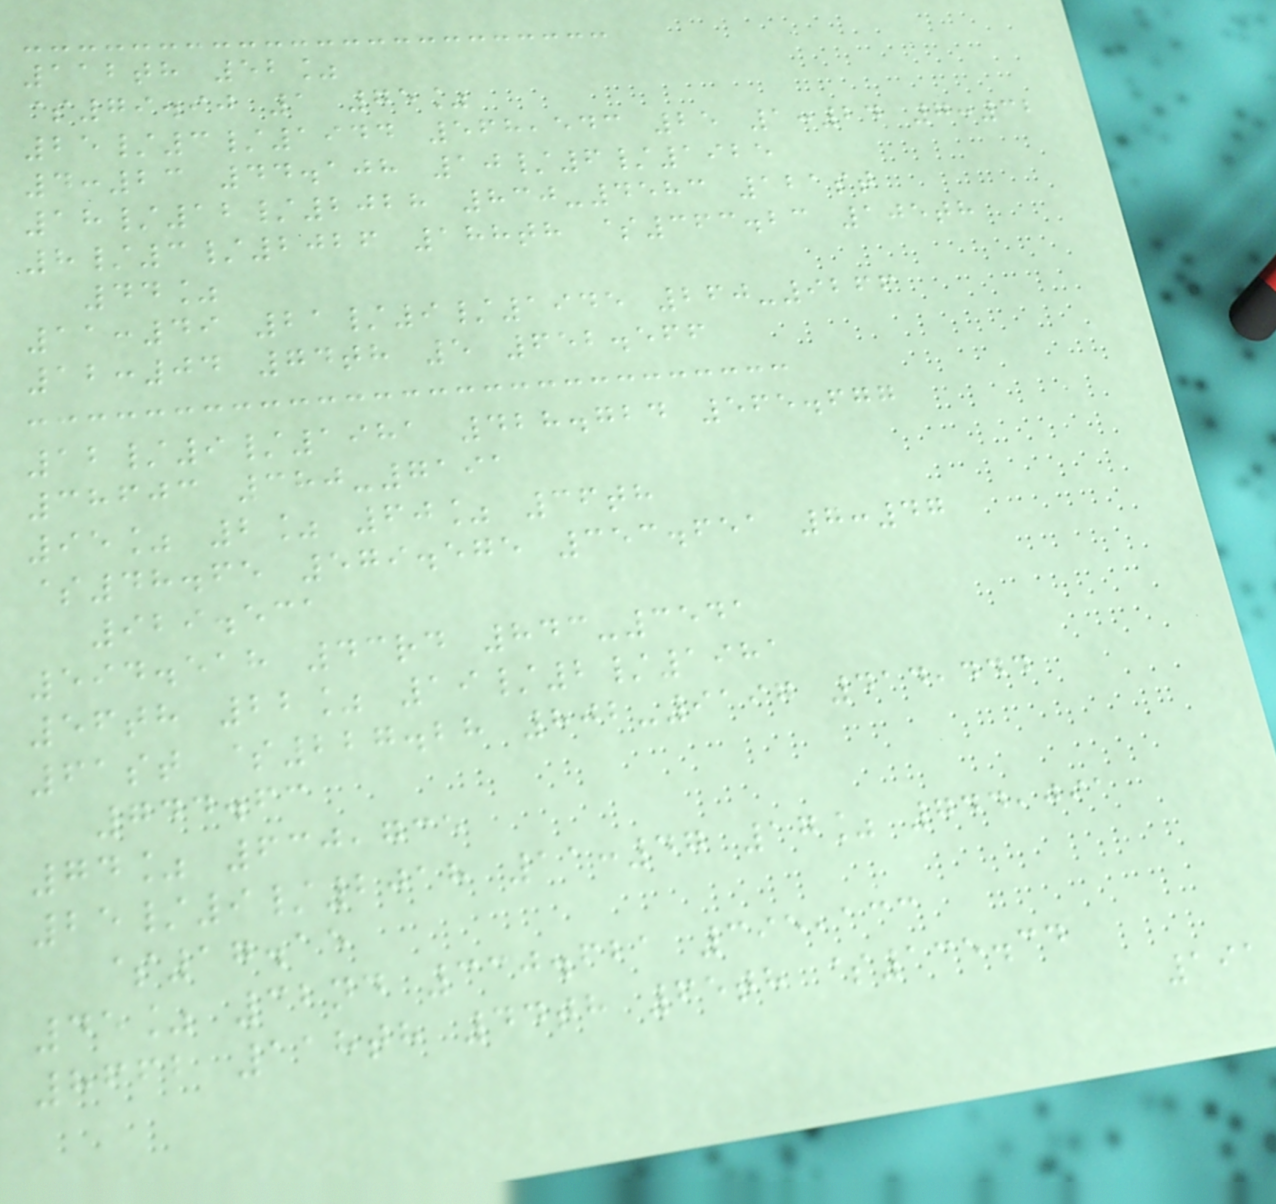112th 52%
$79.90 1 75%
25/3/1944 568,543 25 1:24 7:32
4:23 44.108 10/6/1925
18/12/2028 830-4583 121st
8/3/2026 188th $363.23 105th
44%
11:49 21/9/1945 260-9266
12:04 74th 5 652.566
12/9/1981 428.724 565.677
38603 380-7191
95% 2% 60% 36th
$48.65 579.575 353.651 7:47
929.531
594.518 43rd 843-3541
56th 22% 19/2/1981
61st $227.28 802-9197 414,444
744.63
74% 630,735
25/9/2018 11:47 17% 744,091
$17.15
45% 32nd 330.621 395,133
8662 118th 44th 65th $135.34
191
